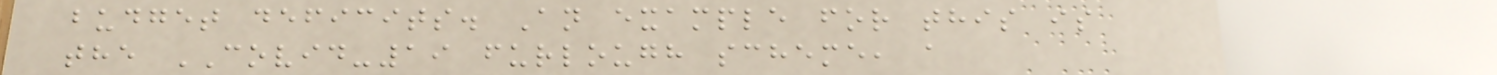budget deficits. An example for this is
the COVID-19 furlough scheme, a
